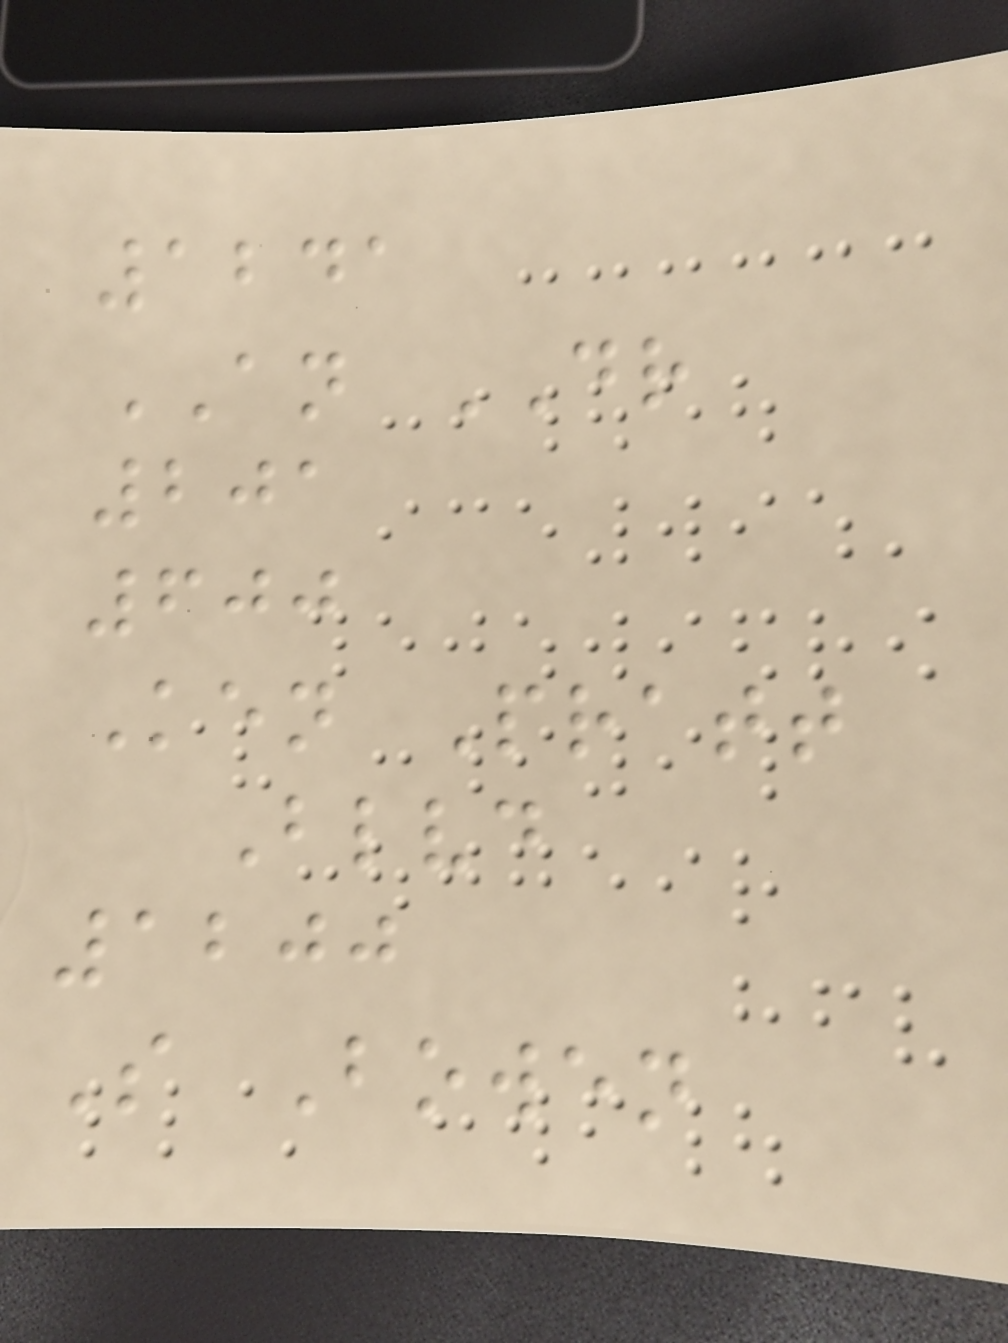1241
AN DR
201
600
Ken Pratt
Blvd
1200
S Bowen
